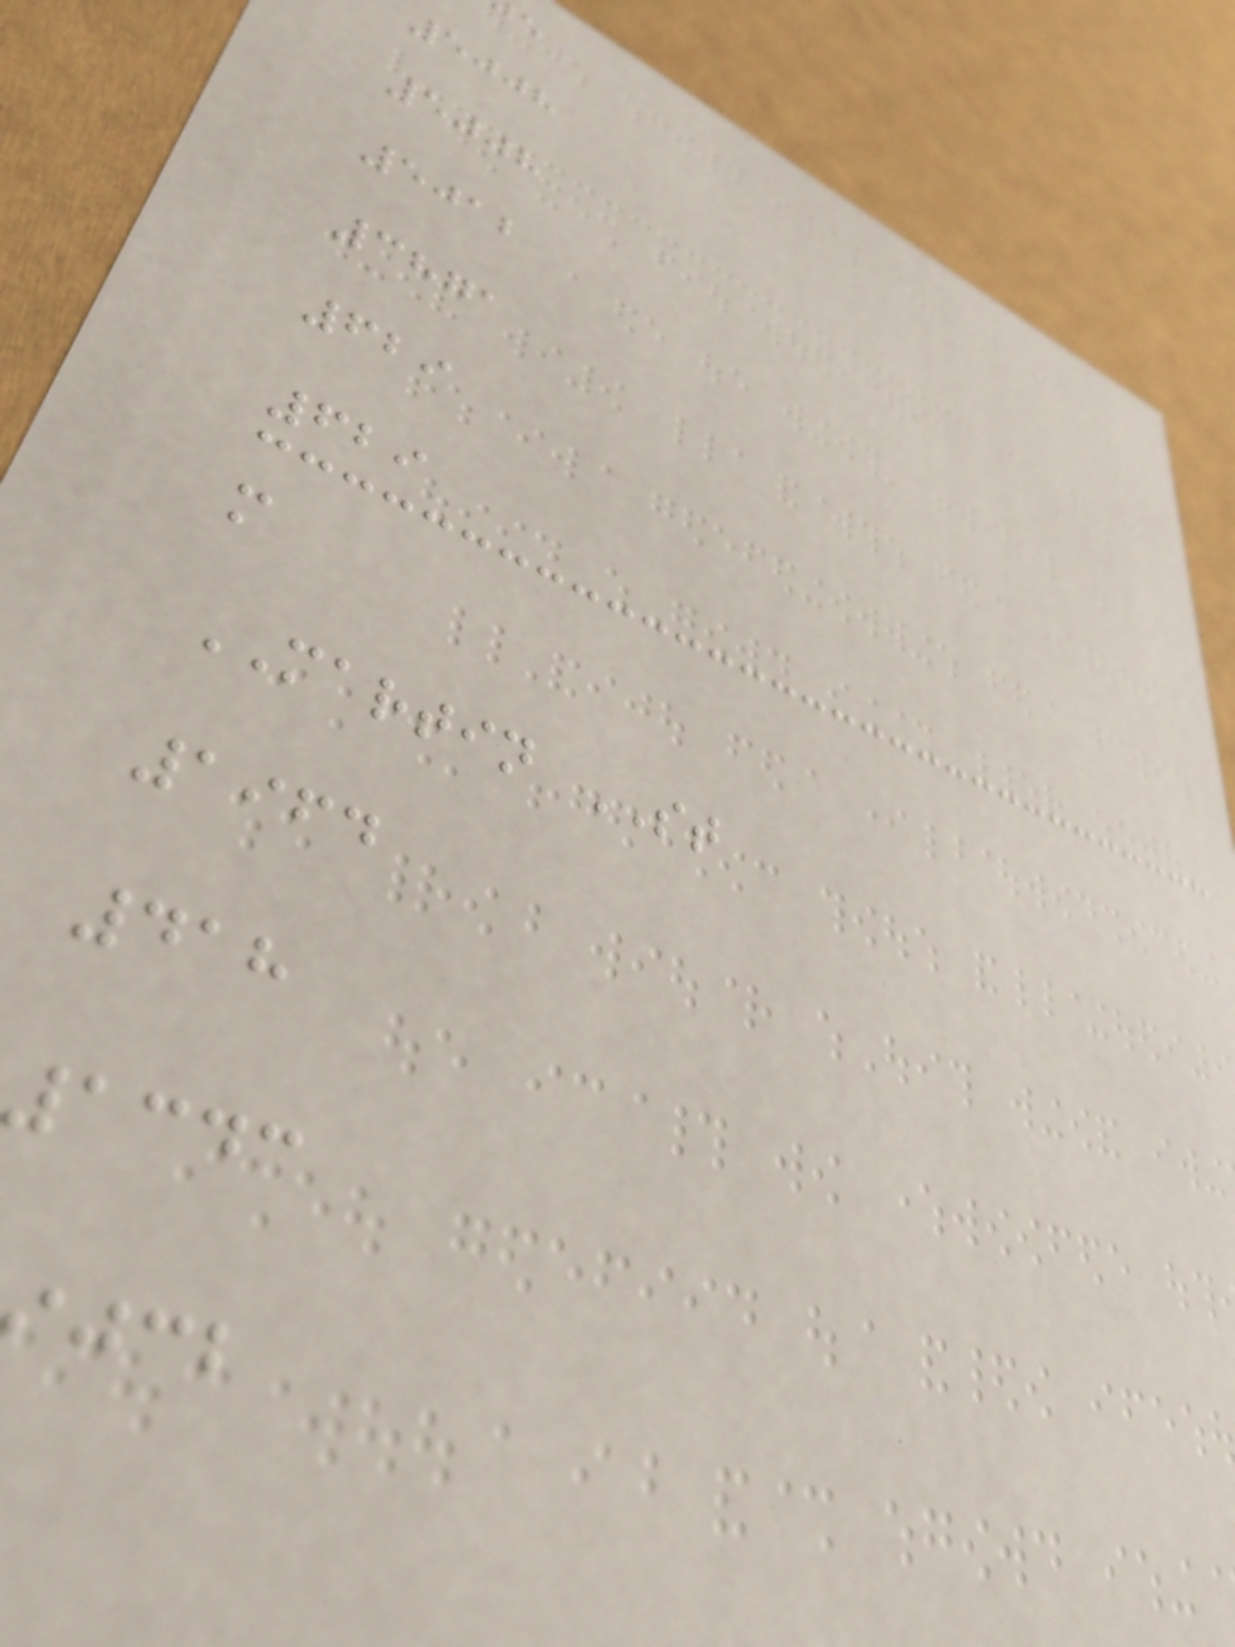5008
5008
5012
3871
629
629
m
MARTIN ST
1964
418
1343
